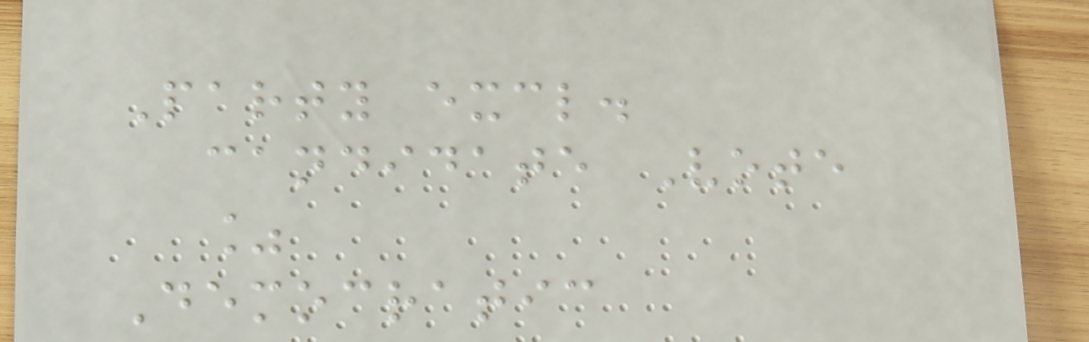Party excl.
candidate Vote
%
Democratic
